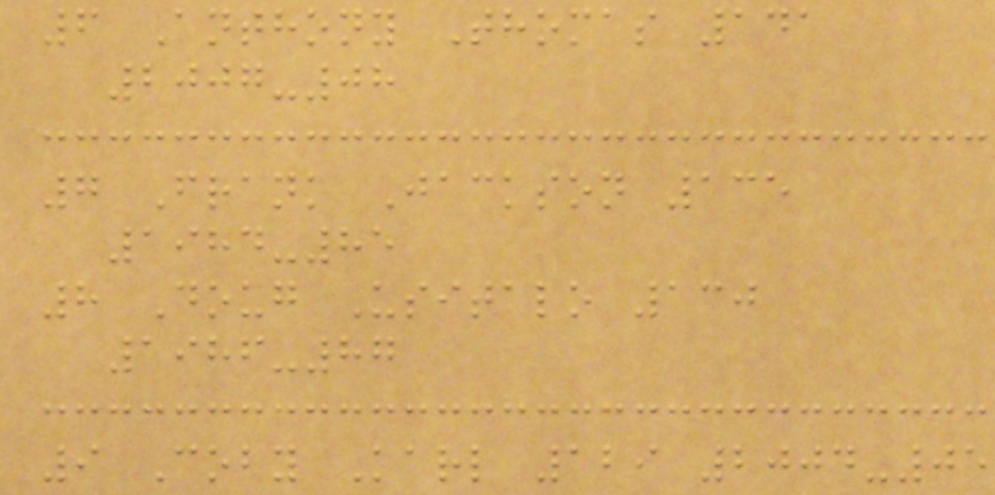6 Anthony Thomas 141
2007-08
7 Frank Jackson 135
1984-85
8 Doug Usitalo 130
1986-87
9 Coby Karl 129 2004-05
